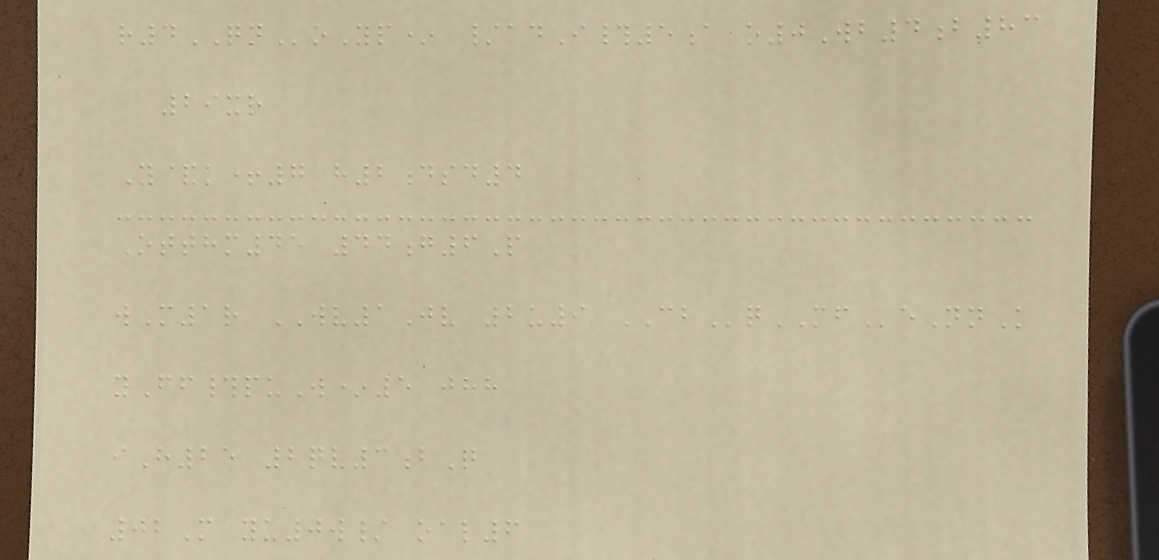r4QNoYp* /adI#5a o0Wb4b83
29xr
Y&k+7 h2dsd4
Otthm45 44g6P
wM1r WV1Jv 2u9 CBqMFeNnK
yFf#puW*5 jhh
iH25 2qv3bQ
02M yu0w/ oal6
